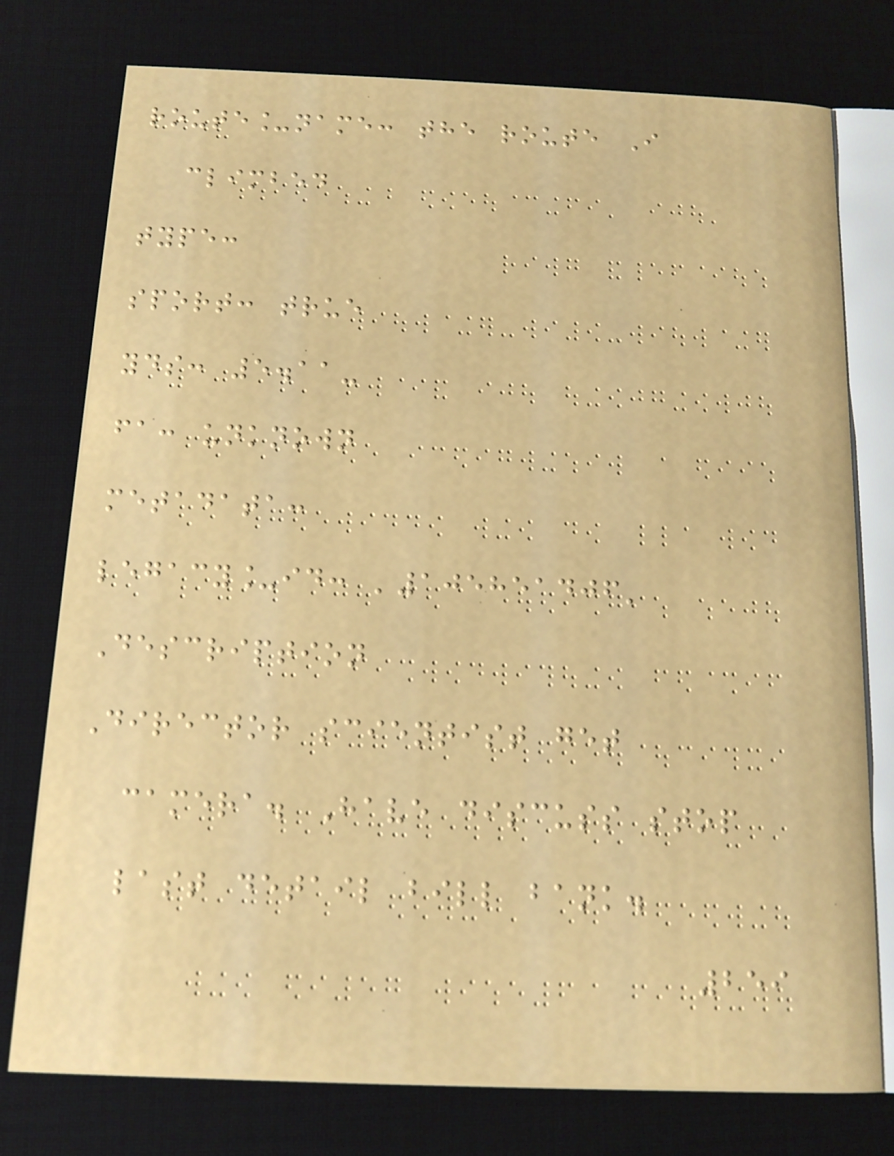route_name: the route I
climbed
type:
sport: true
yds: 5.11-
fa: unknown
metadata:
legacy_id: '105851406'
Description
Director scientist get
camera. Have discuss stop
last detail bill bank.
259
